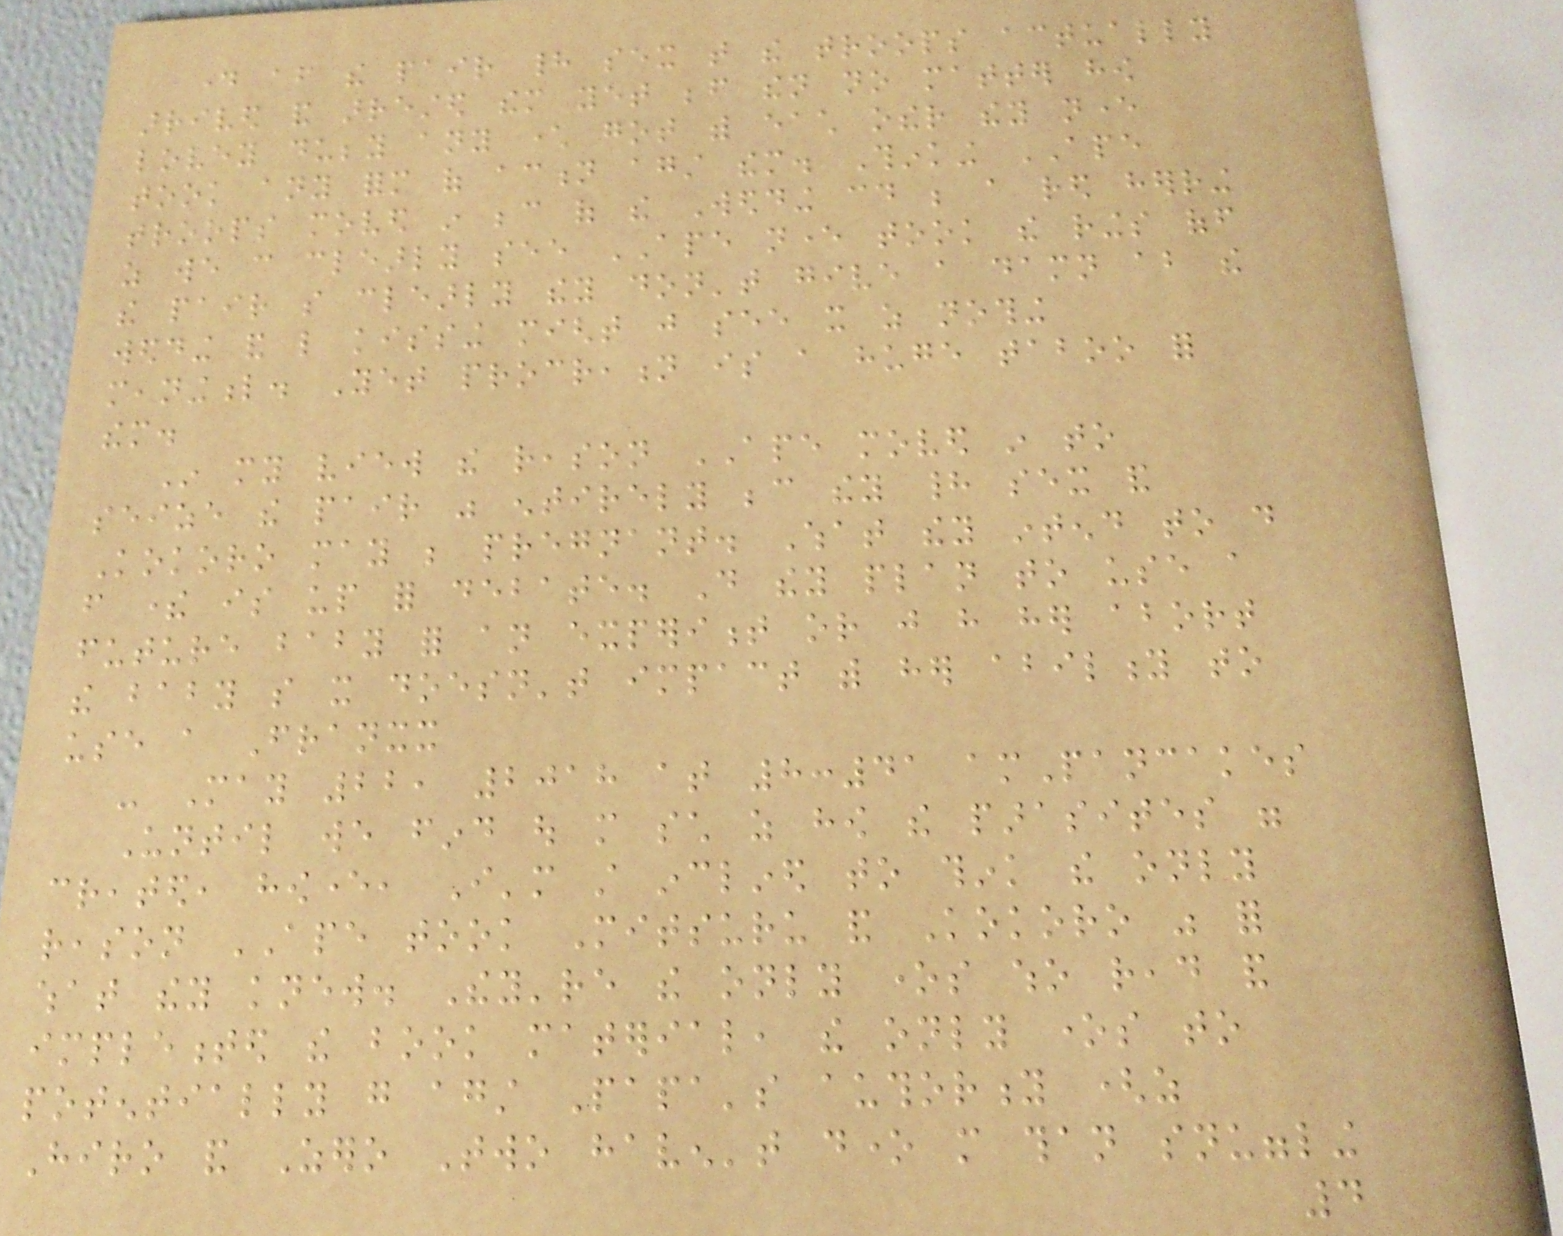day after the pair had sex that the troops actually
arrived and arrested them yet before then no matter how
lovey dubby any character got with each other they never
took any form of action against them. Thinking APE
troops moved in because of the Wedding could be a red herring
as we can clearly see APE never took the rings off
the pair so clearly they don't give a damn about the
wedding and like kissing might just see it as nothing
meaningful. Yet procreation is a huge taboo for
them.
In my view the reason APE moved in to
seize the pair was entirely because they had sex and
Kokoro may be pregnant. What they intend to do
from there is up for debate. Do they plan to use a
future baby for an experiment or just have her abort
the baby so it doesn't impact with her ability to
use a Franxx
- May 22, 2018 at 8:41 amPancakes
Until we find out more such as how the parasites were
created, however, I'm still inclined to think the only
reason APE took Mitsuru and Kokoro was for
what they knew. They're the only ones who read and
implemented the book material, the only ones to
potentially go against Papa's authority (as
Hiro and Zero Two haven't done more than snuggling
4
